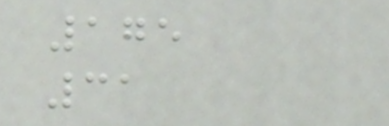175
31
